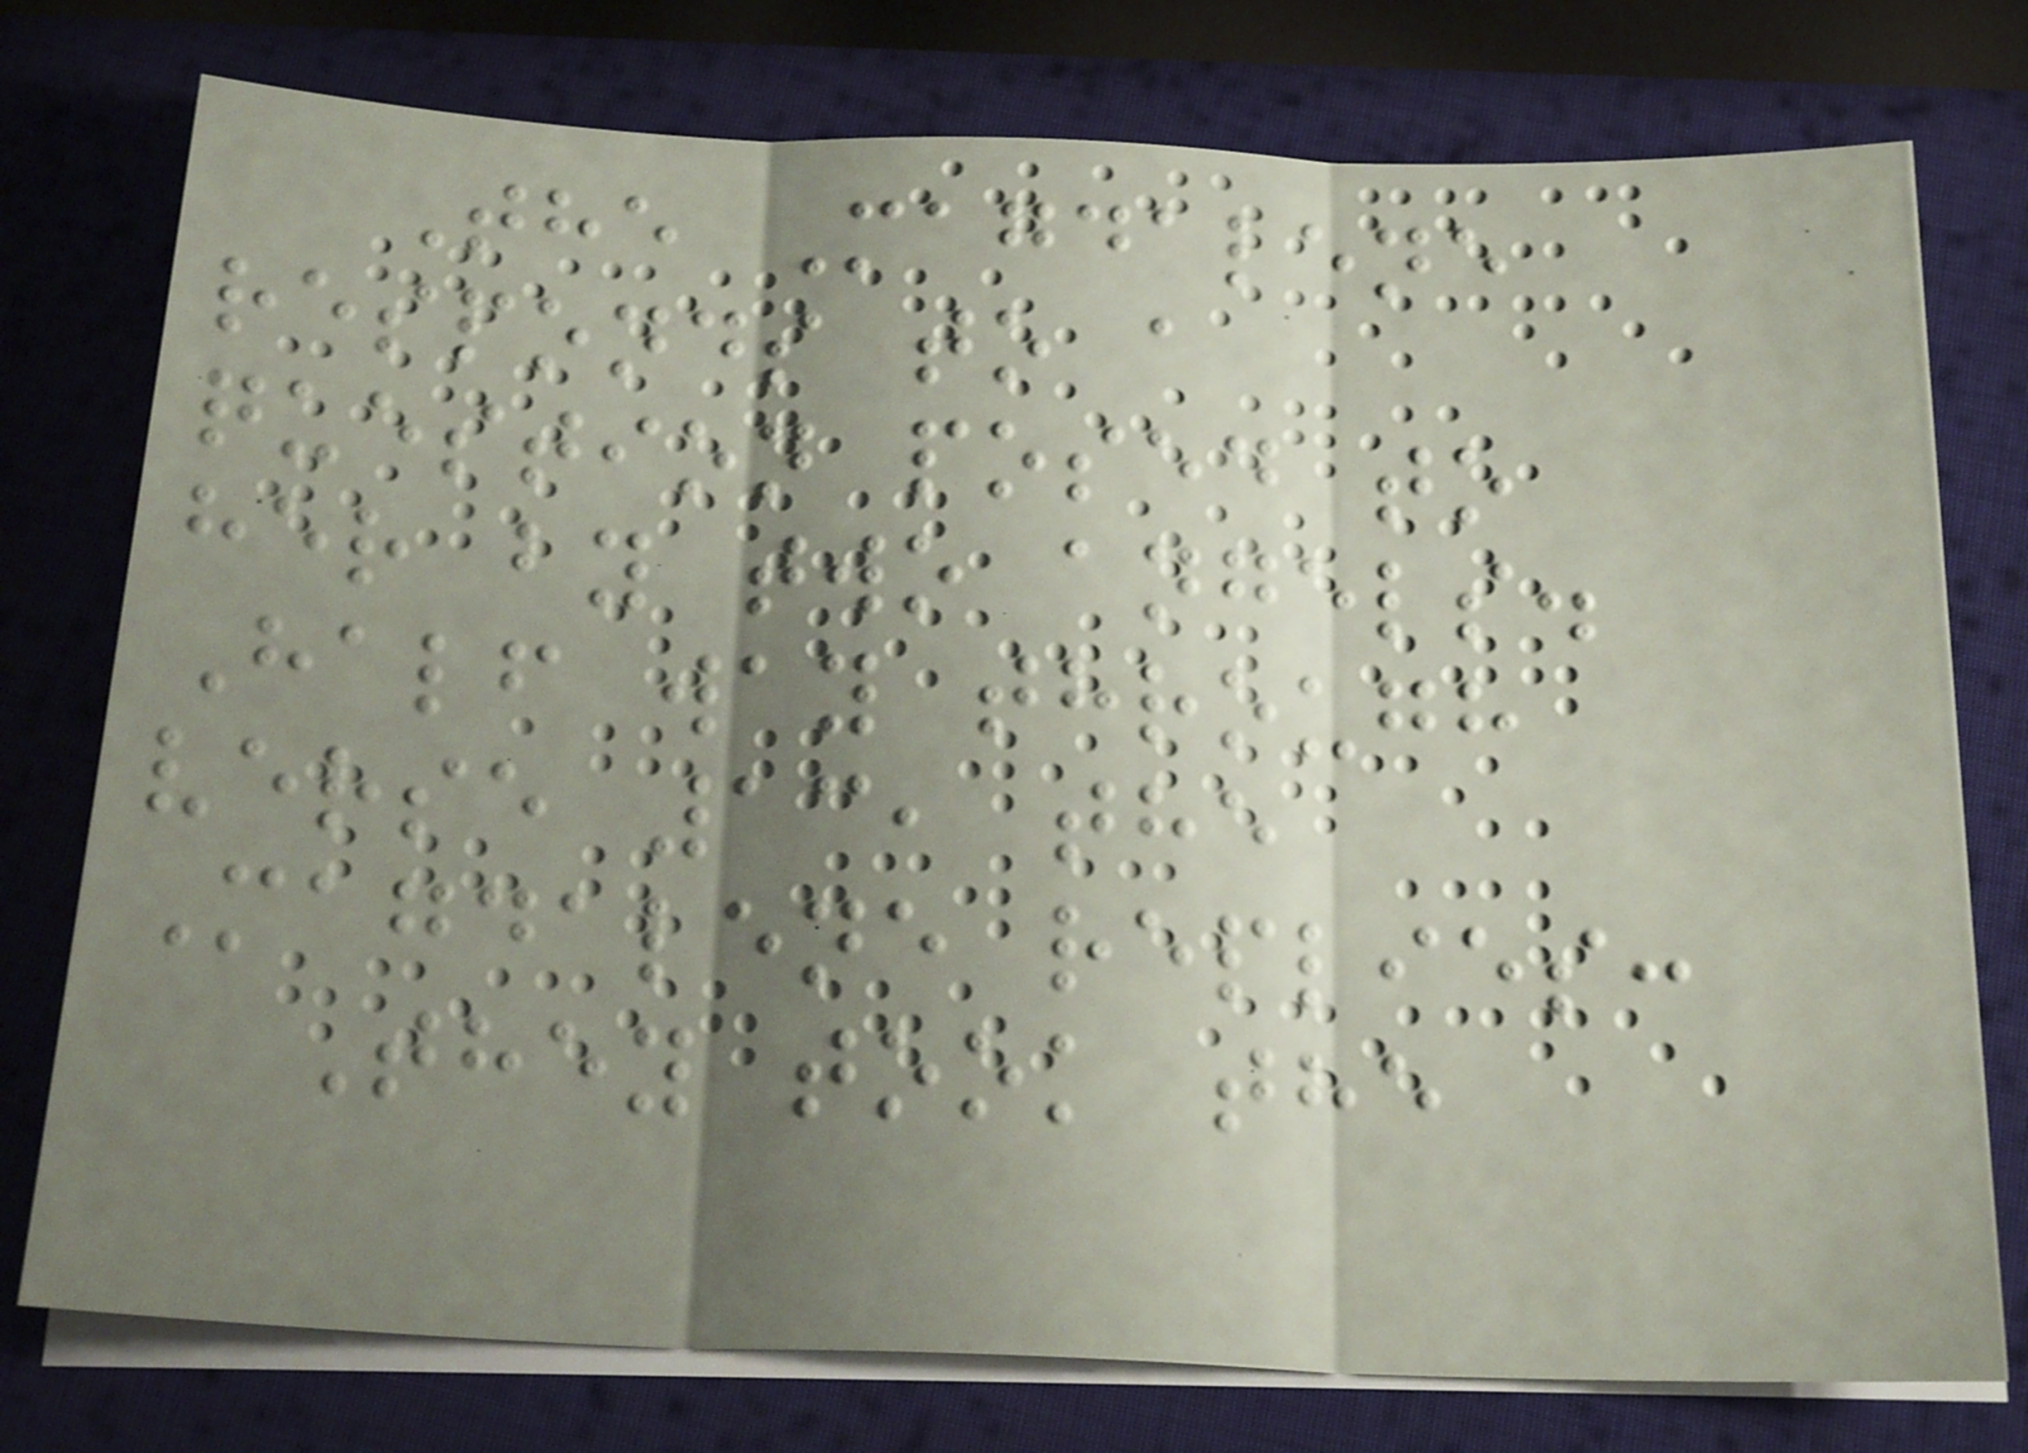The Magdalene
responds to a
question posed to
her by two angels.
Half way through
verse 13, the
Magdalene replies:
They took the
